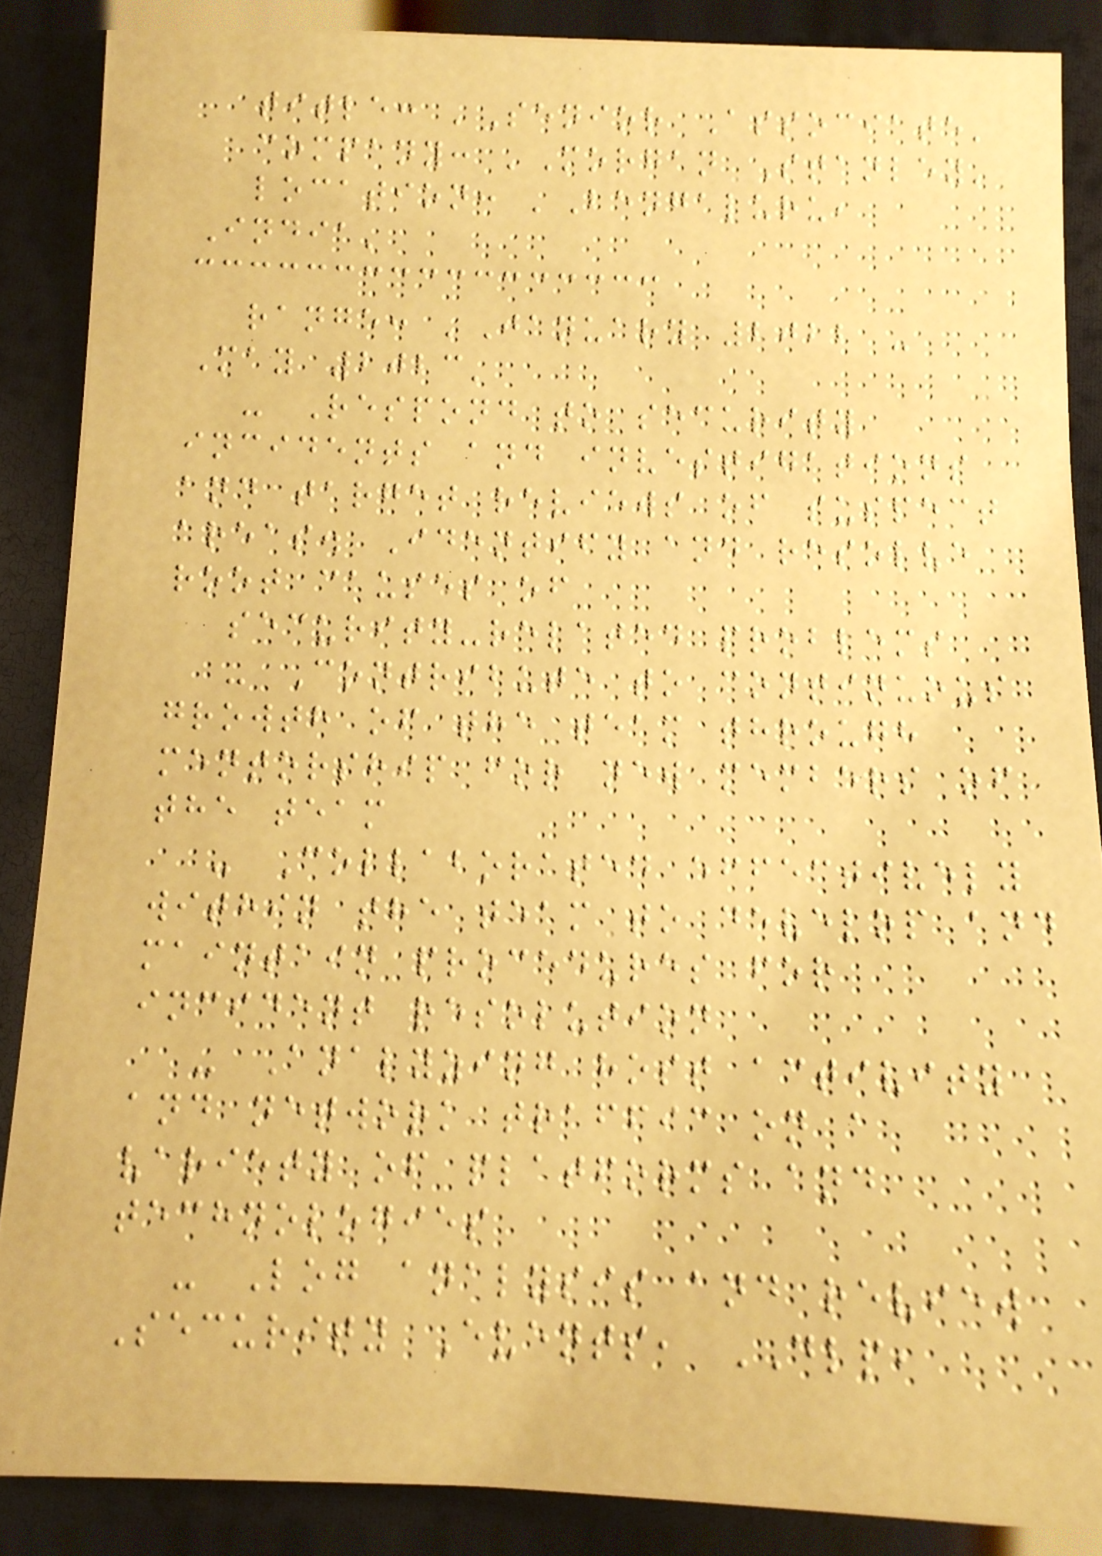title: 'Senior Associate'
company: 'Morgan Stanley'
location: 'Bengaluru,
India'
range: 'January 2022 -
May 2023'
- Respond to security
incidents and investigations
and target reviews of suspect
areas. Identify and resolve
root causes of
security-related problems
- Contribute to continuous
growth of the team through
mentorship for new members of
the team
- Collaborated effectively
within the team to develop and
maintain procedures for
incident resolution
- Analyzing host activity
and network traffic on a
variety of platforms and
technologies
- Log analysis and review
Security Events, DLP,
